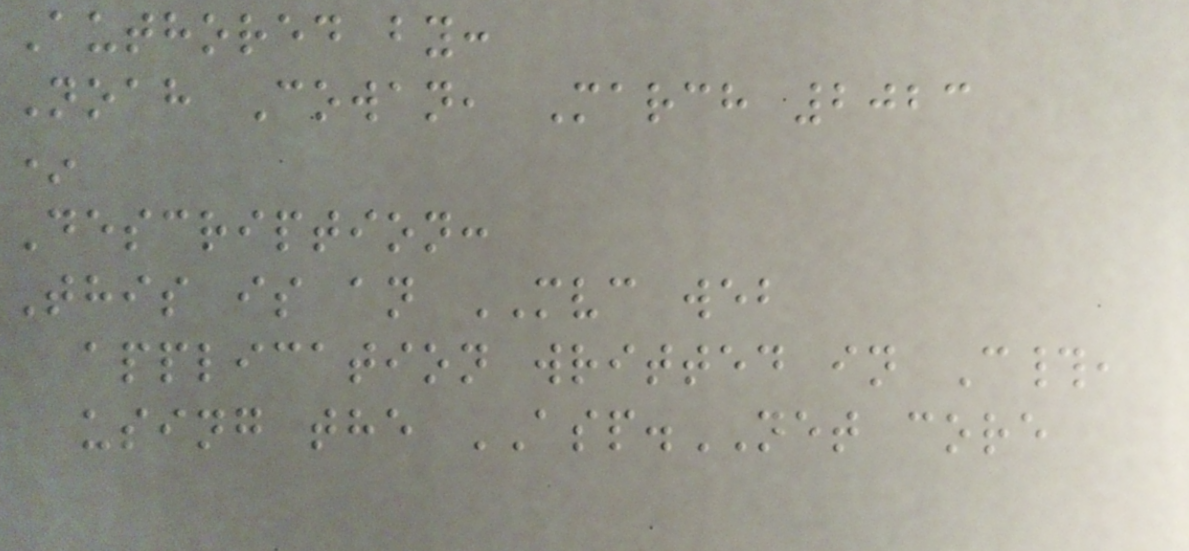Authored by:
Noah Cowan, March 2023
*
Description:
This is an MVC web
application writted in C#,
using the ASP.NET core
